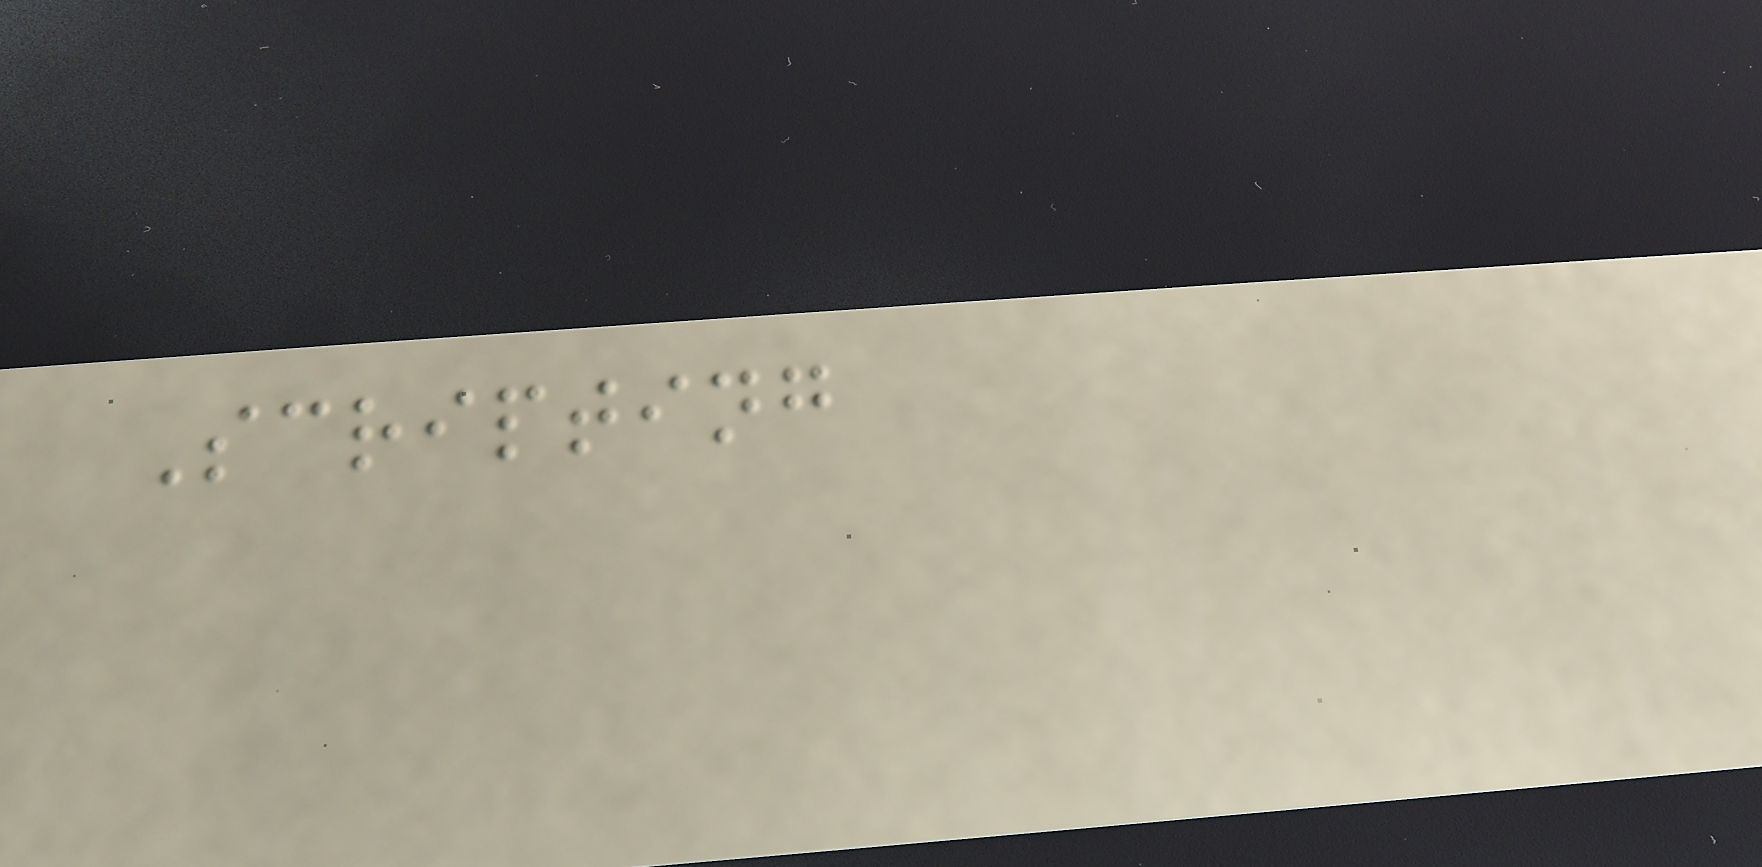Scripting
